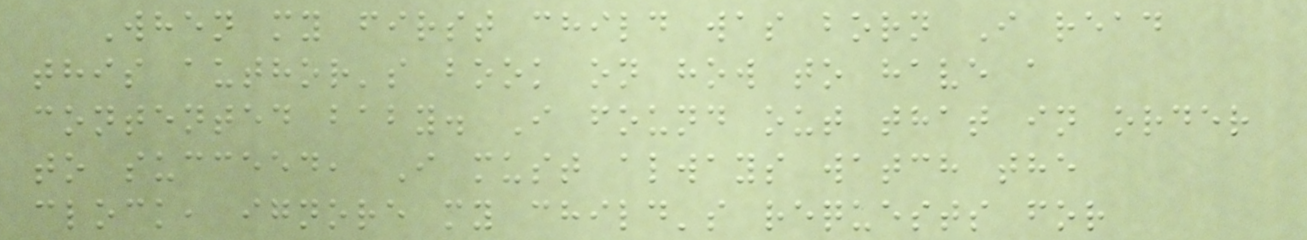When my first child was born I read
this author's book on how to have a
contented baby. I found out that in order
to succeed, I must always watch the
clock, ignore my child's requests for
